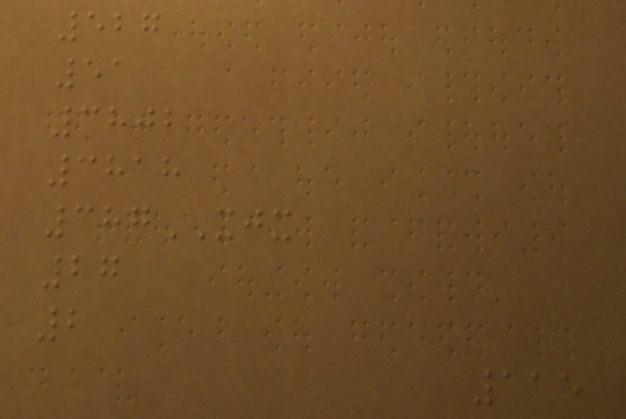527
51
3802
3818
387XJX
27
2
115
